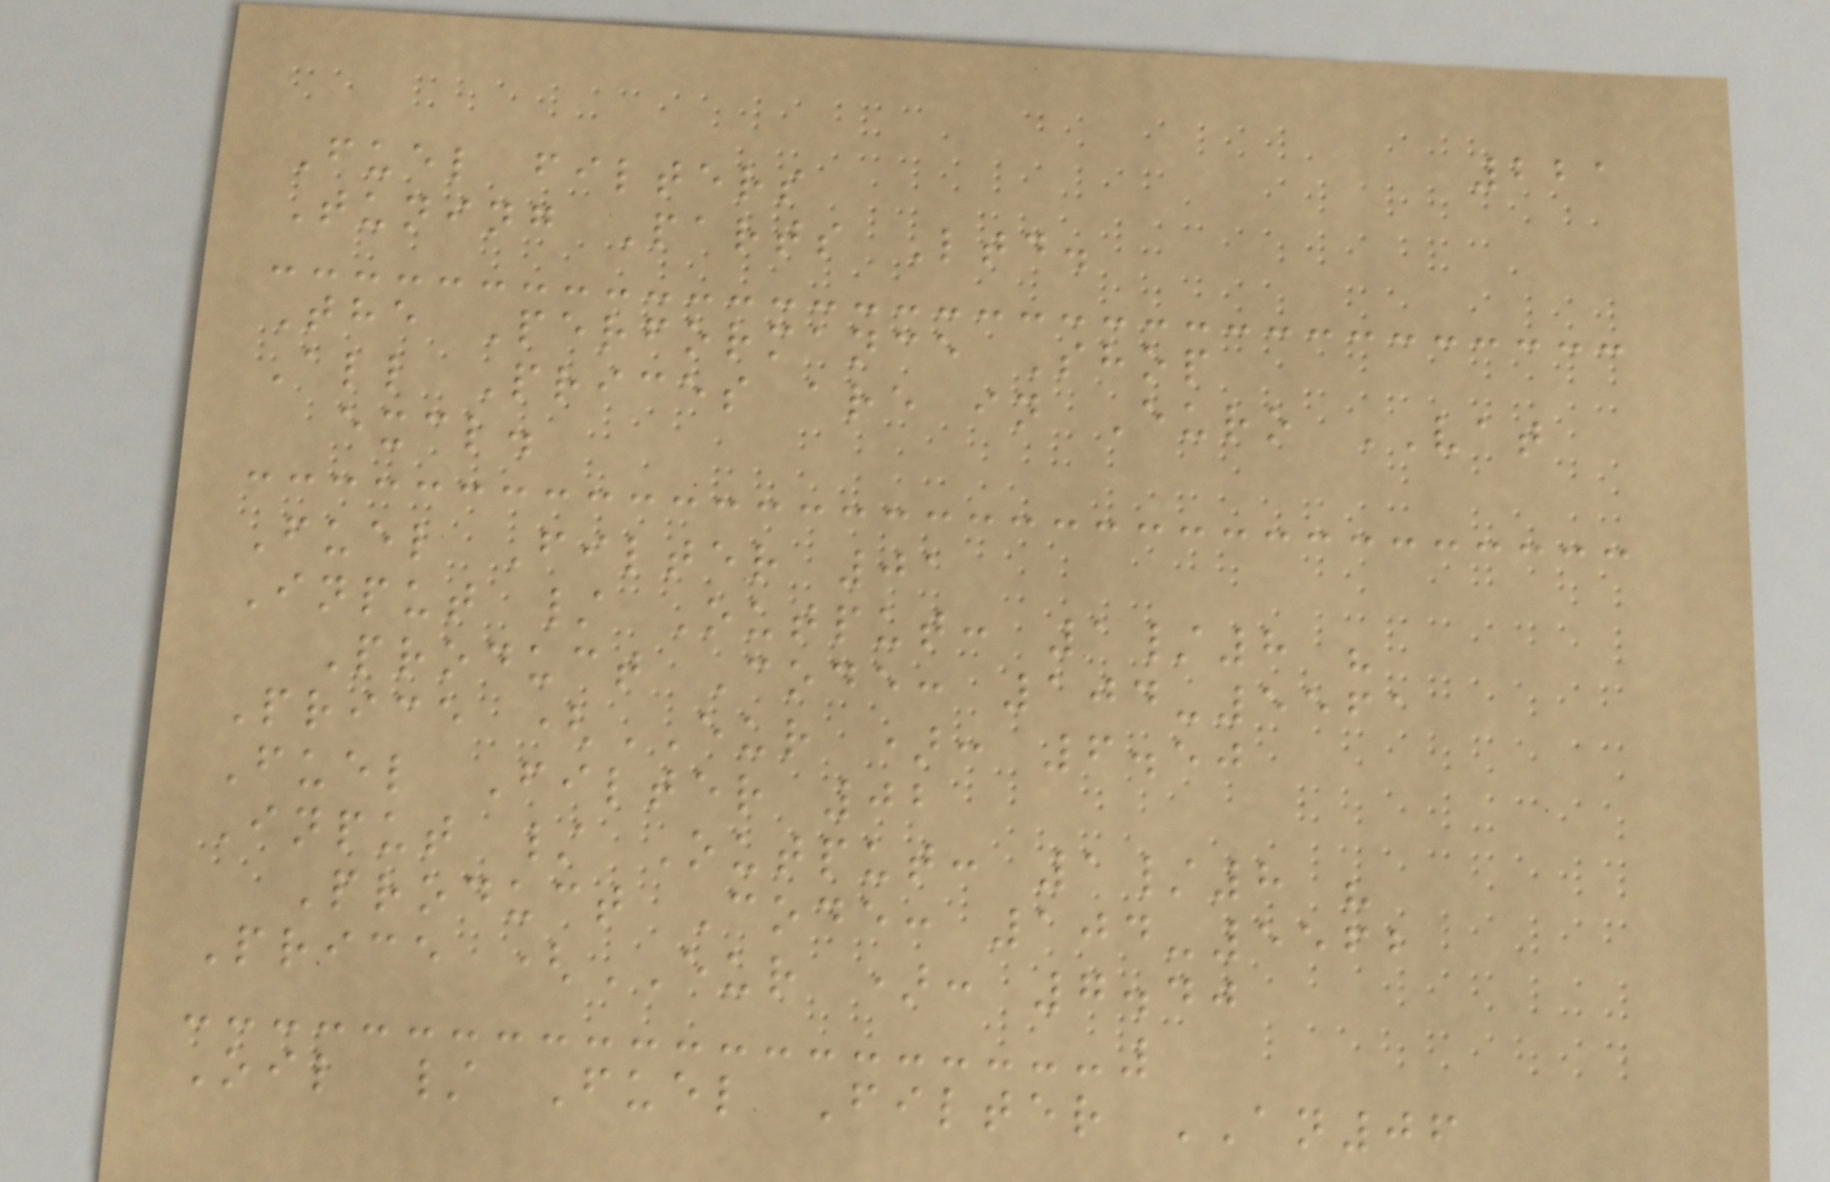221
Fuel filters
Tuning Parts Ltd.
The Performance Shop
All Prices are in Euro VAT
excl.
Fuel Filter 01
Input / Output: 1/8 "
Product Code: 104-5561
Price (EUR ): 6.50
Fuel Filter 02
Input / Output: 1/8 "
Product Code: 104-5562
Price (EUR ): 7.40
Oil / Fuel Filter AN06
